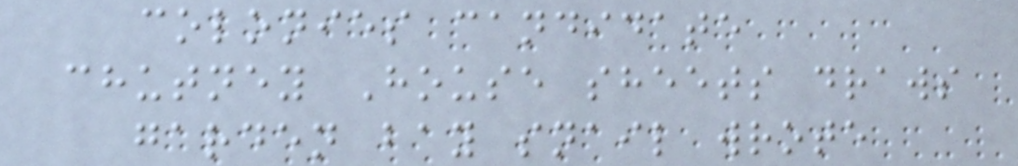colonies candidate
chutney House sheets draws
garden bay snail wrote
